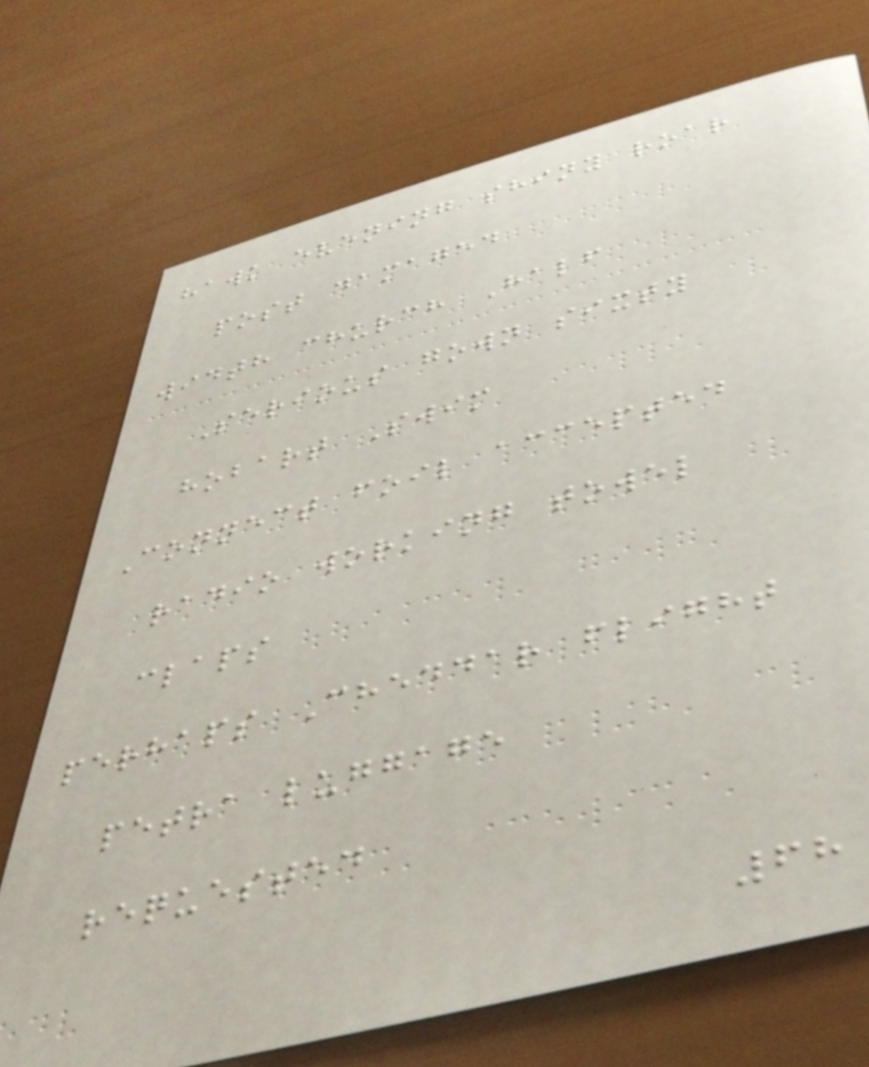hawk evening shiny roar
post damaged
width church Half
Serious gown sixty
hobart Swim
Connect foil accepted
radio working towel
claps
perhaps Cheddar flight
petra luggage
requested
68
